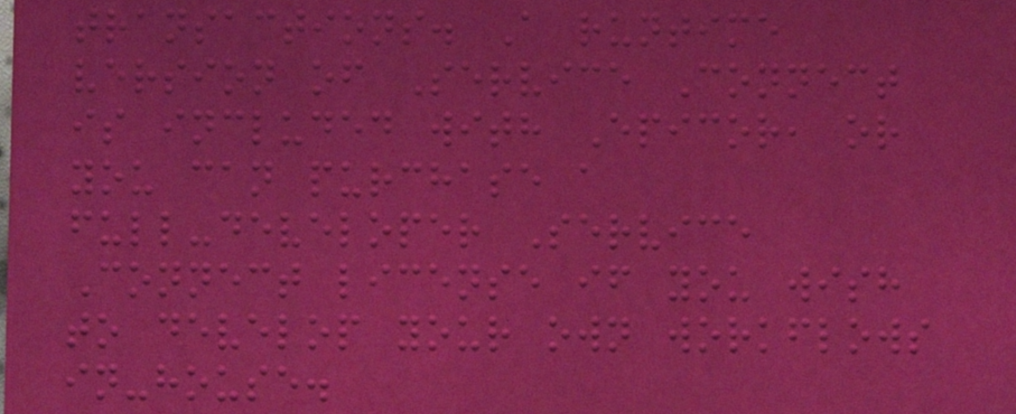transactions. A runtime
version of Service Connect
is included with Epicor, or
you can purchase a
full-developer Service
Connect license if you wish
to develop your own workflows
in-house.
